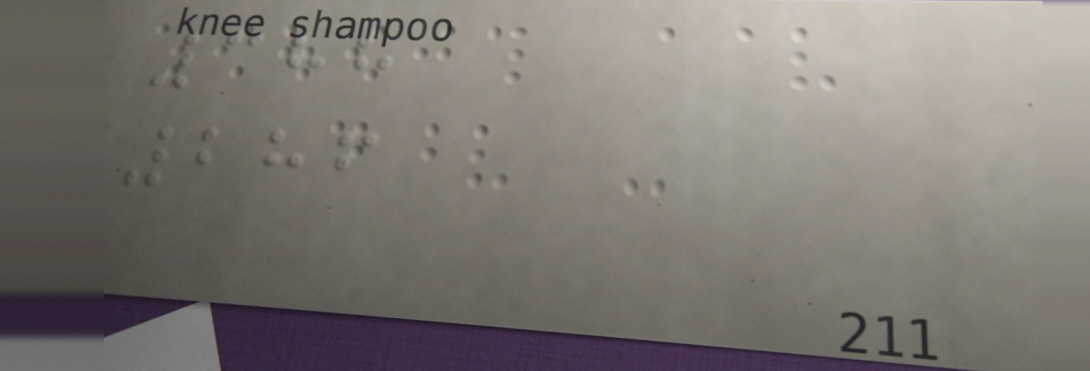388
286
